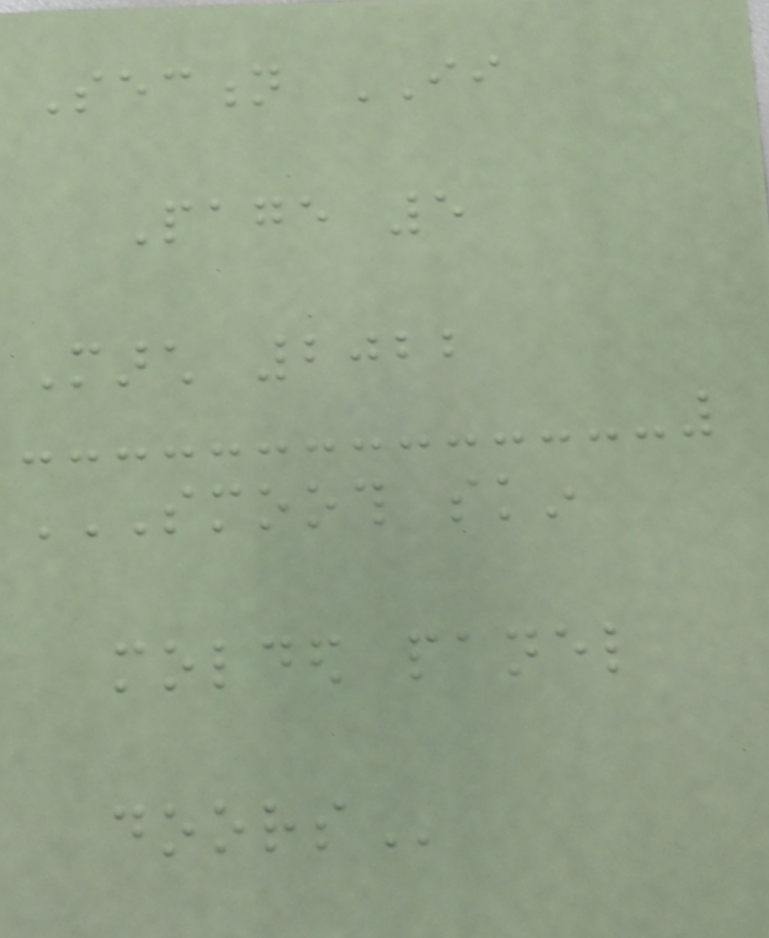Section II
Page 5
March 2022
SMOOTH SKIN
MOLDED PANEL
DOORS
